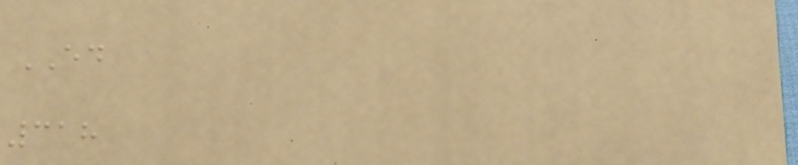ED
318
